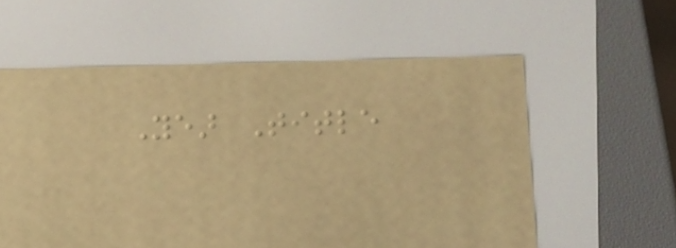Year Title
